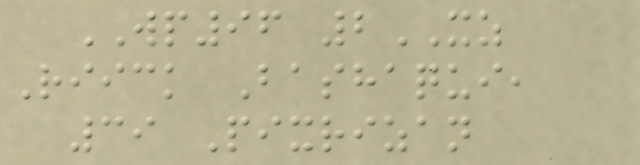WP96 2XZ
Riick Bashaqui,
39 Pixrizan
